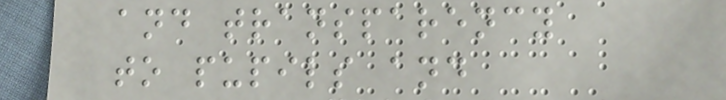and transparency
to pupils and
